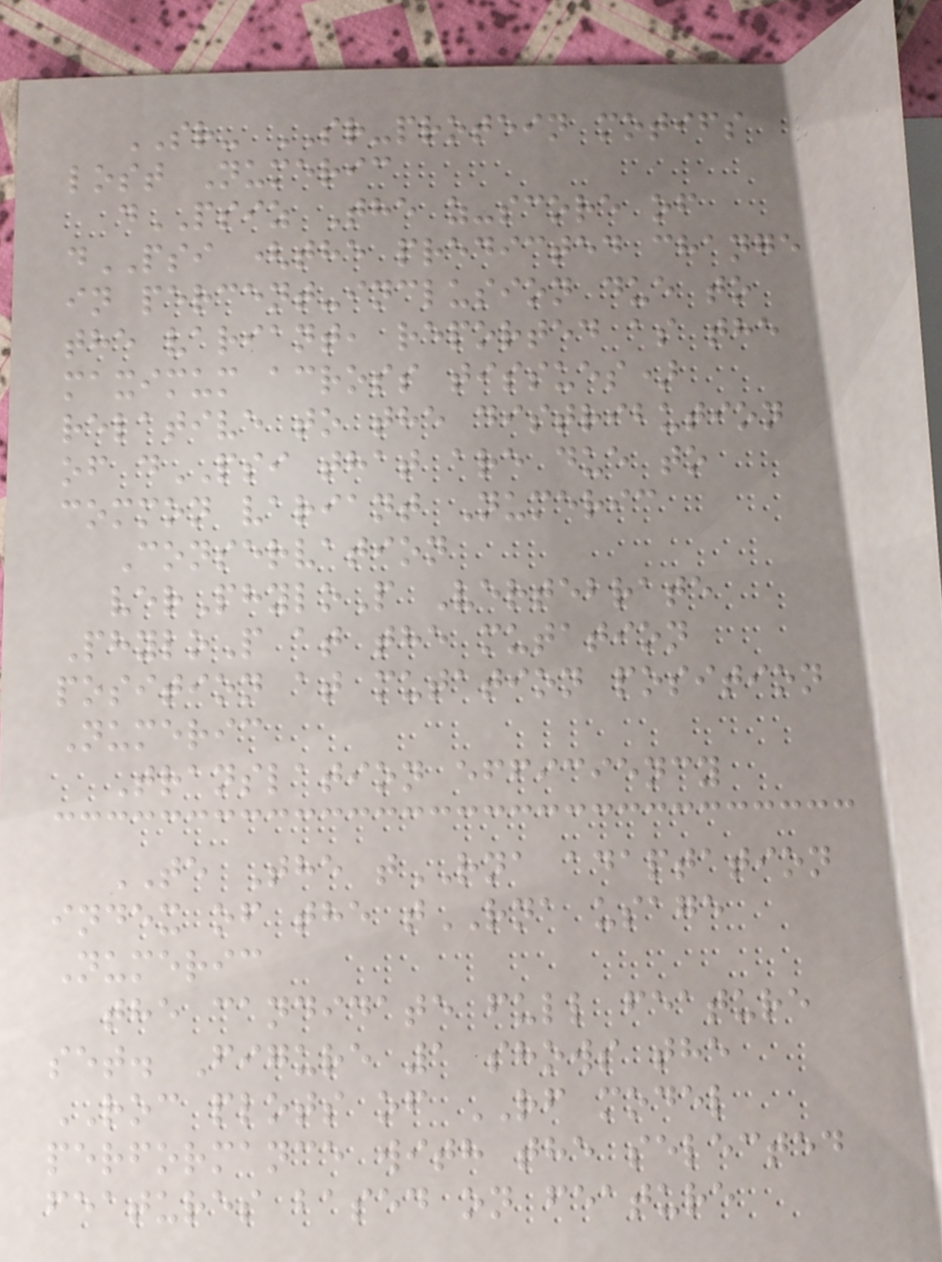SR- SR-protein motifs
lost Numeric
dPSIZ The z-score of
dPSI (the predicted change
in percent-inclusion due to
the variant, reported as the
maximum across tissues)
relative to the distribution
of dPSI that are due to
common variant Numeric
Conservation
verPhyloP Vertebrate
PhyloP at the mutation
position at mutation position
Numeric
Translation efficiency
TE The tRNA adaptation
index of the tRNA usage
Numeric
the candidate full feature
set. Figure 1 shows the
ROC plots of RF model
performance with the selected
features based on feature
